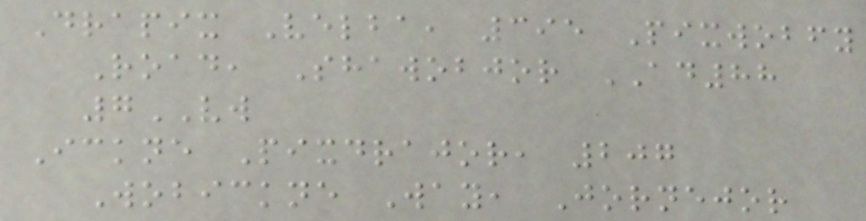Drapix Velba, 395 Pixwobfy
Road, Shawobjor AD88
7VW
Ickne Pixdrajor, 207
Wobickne Way, Jornejor
